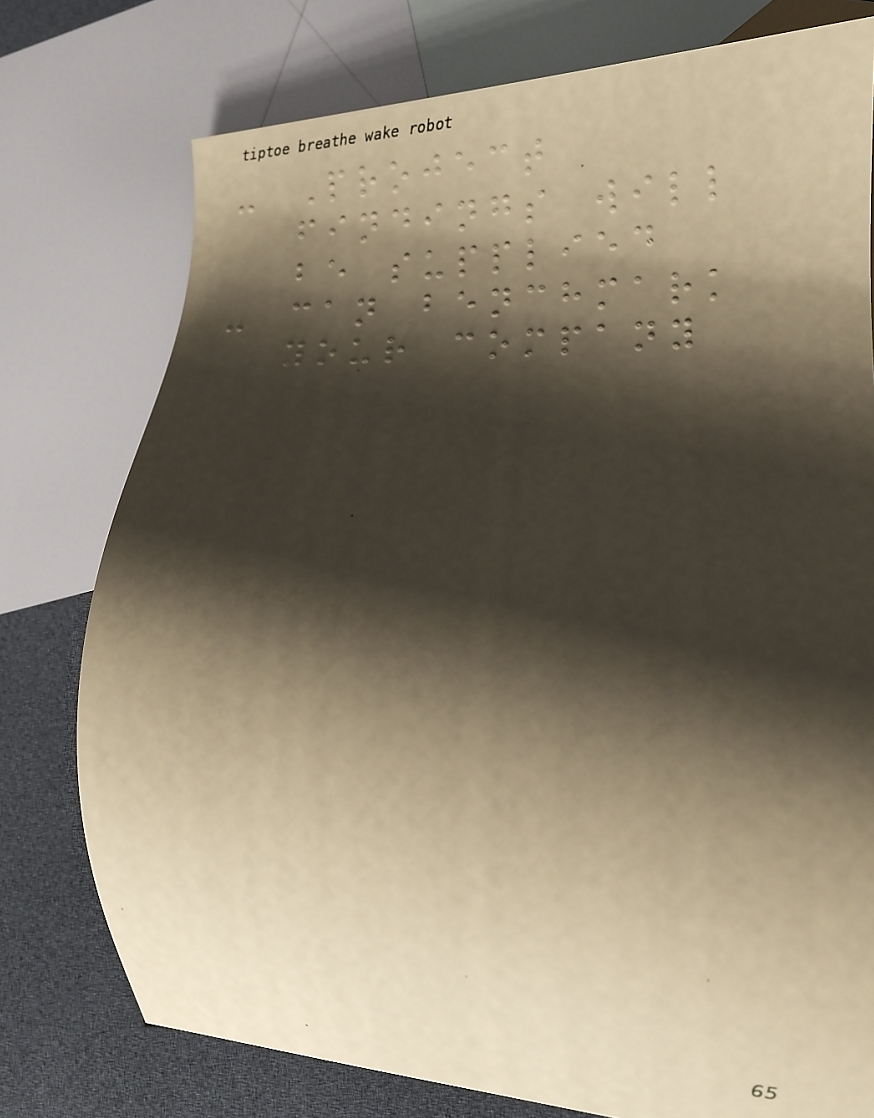- Project
findings will
be supplied
- can benchmark
your company
